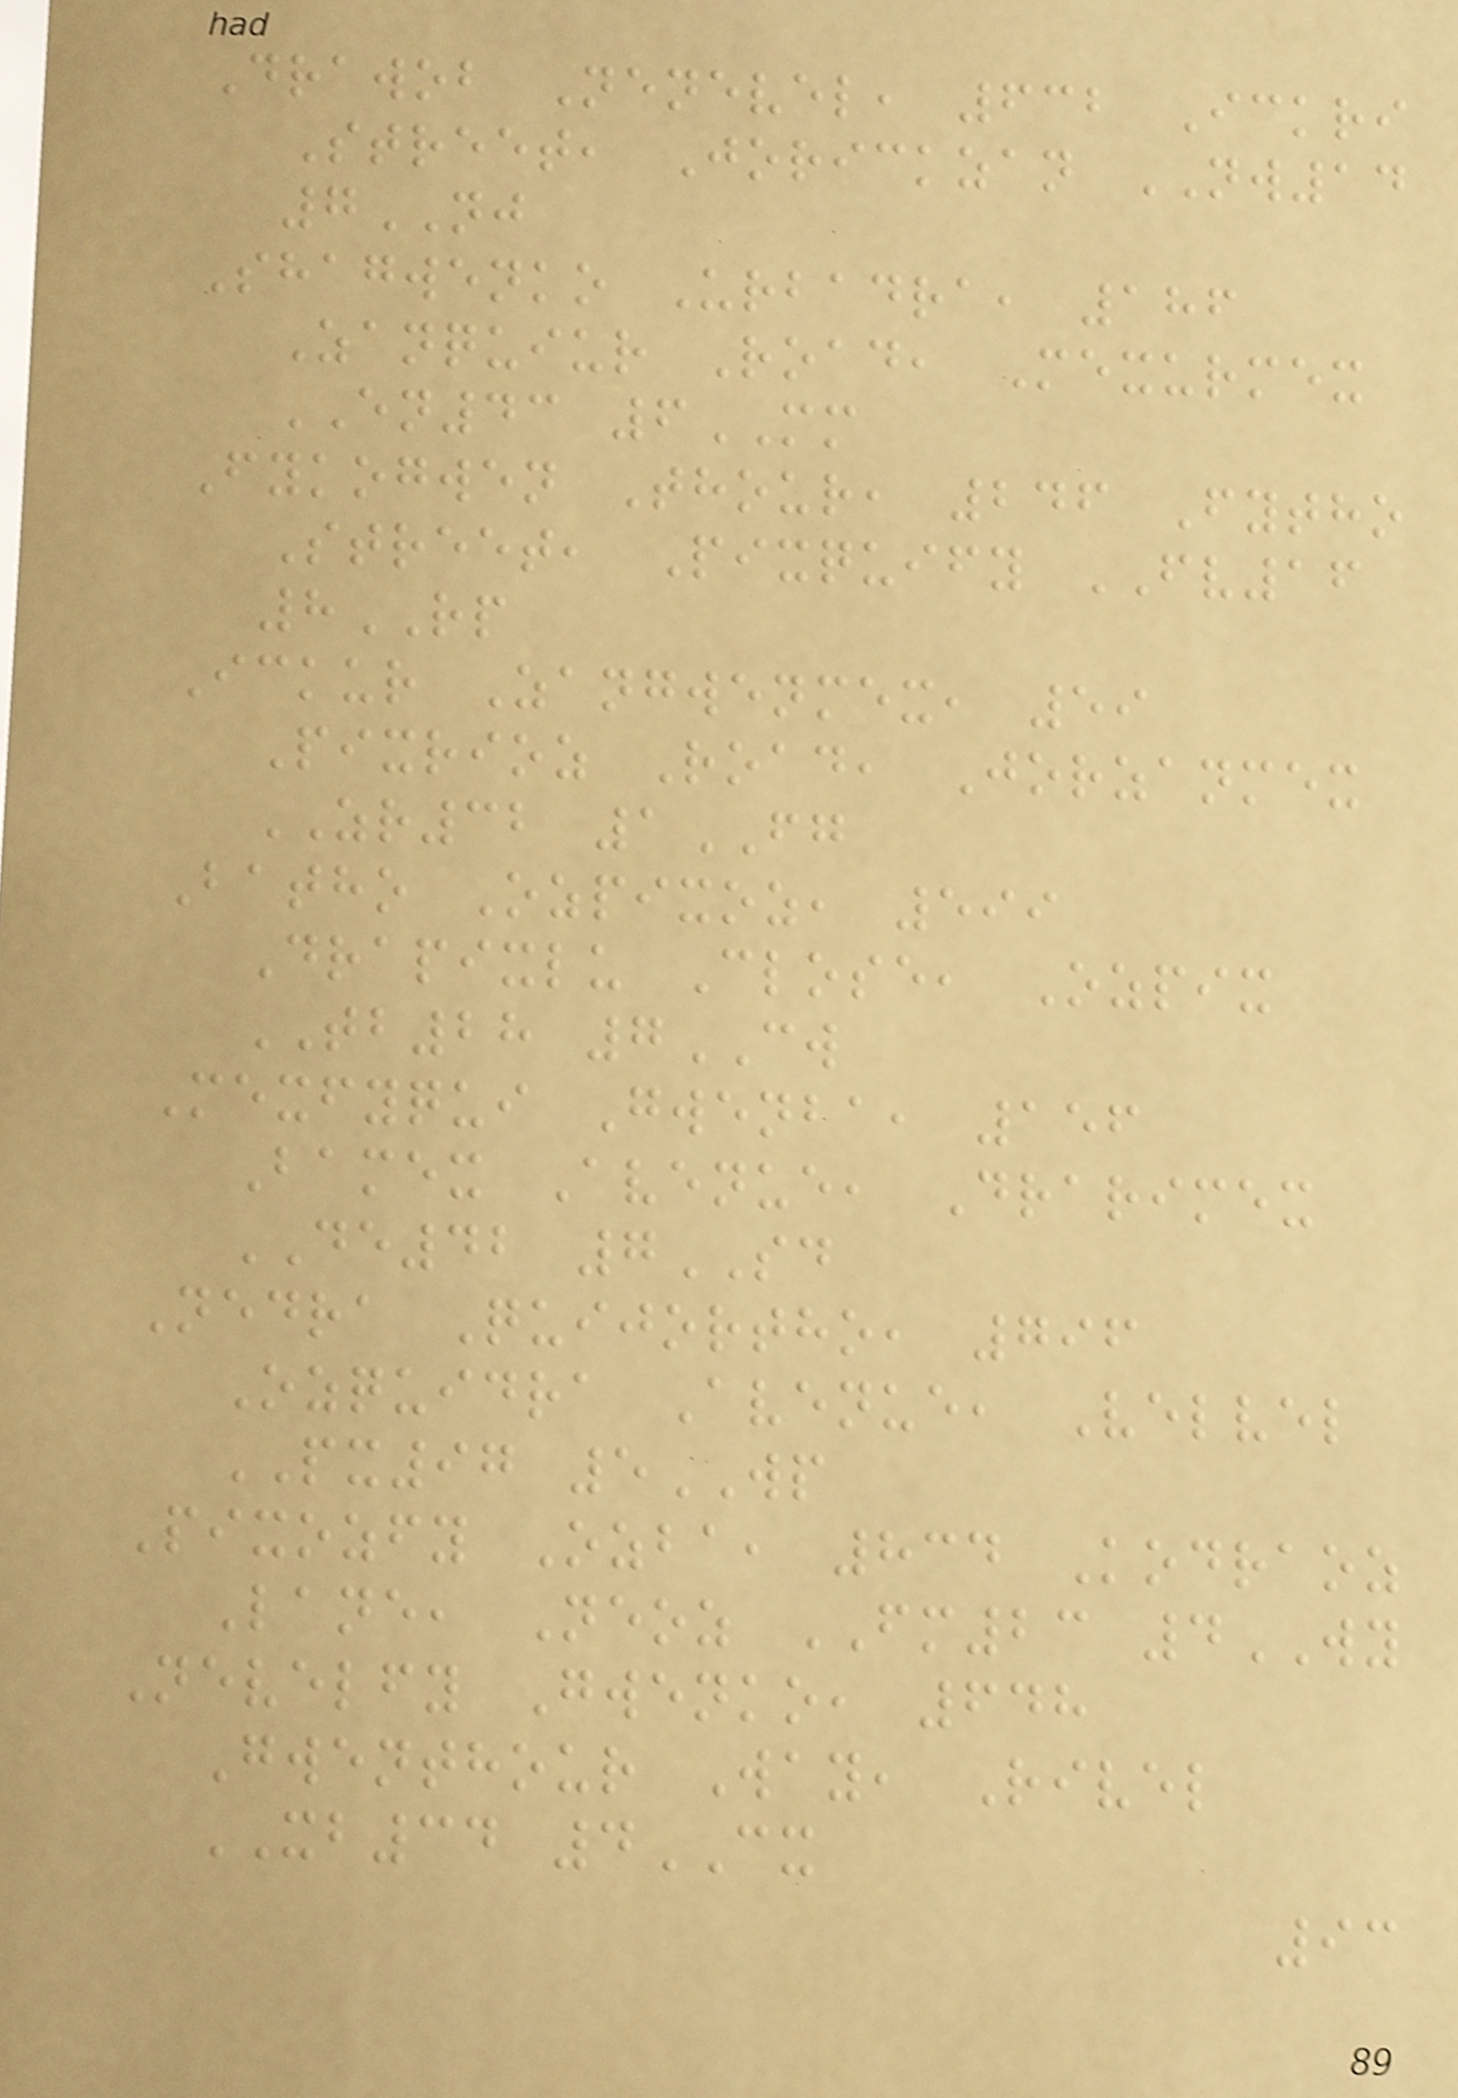Drawob Nenevel, 632 Ickri
Street, Jorickzan NW14
7NJ
Shagwenko Urbadra, 186
Zanquiur Road, Mexurmex
EN43 6MM
Fykogwen Thour, 246 Fytho
Street, Pixquify FV16
8RP
Ickur Zangwenmex, 59
Pixrioz Road, Jorzanmex
ZR32 1FG
Batho Ozpixoz, 599
Drapixlu Close, Ozpix
TB28 7CW
Mexfyqui Gwenba, 156
Bamex Avenue, Drarimex
DE42 7SD
Nedra Quijortho, 796
Ozquidra Avenue, Velvel
PX97 5WP
Pixozfy Ozba, 834 Kodraoz
Lane, Neoz FM23 4WY
Nevelfy Gwenko, 648
Gwenthour Way, Rivel
XB34 4CX
93
